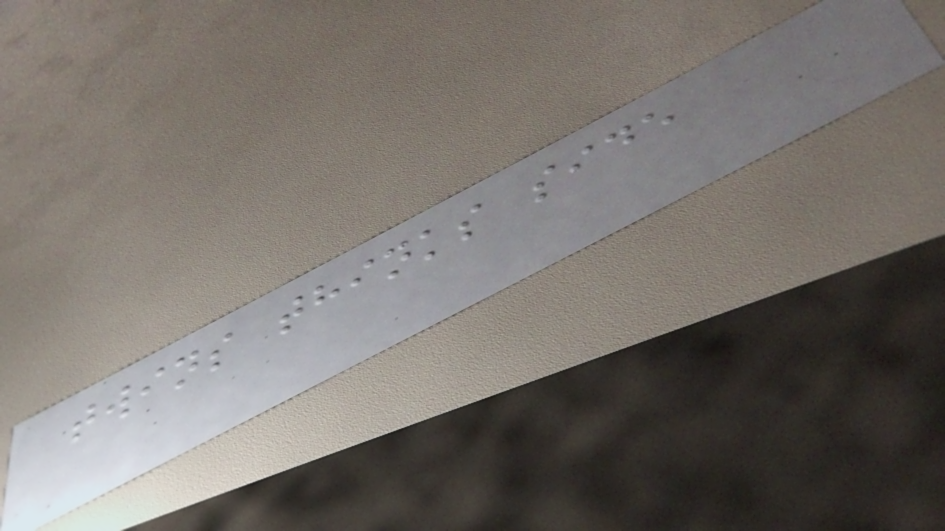twins thinks side
